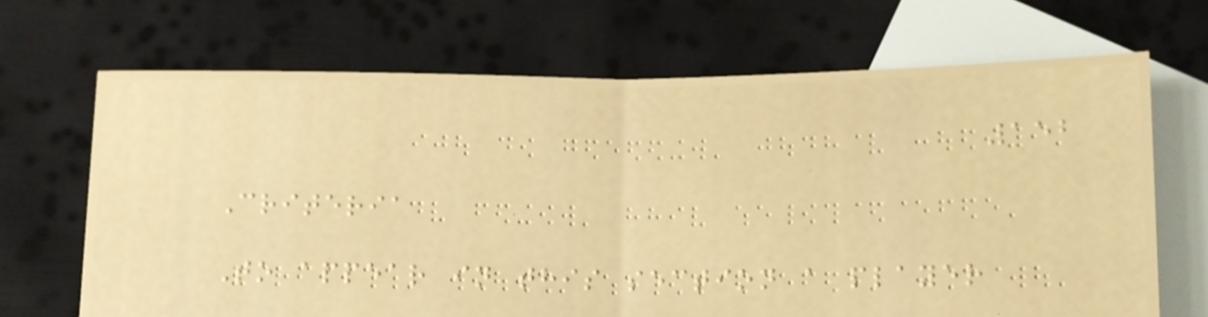152
Criteria
To appear in this section a player
